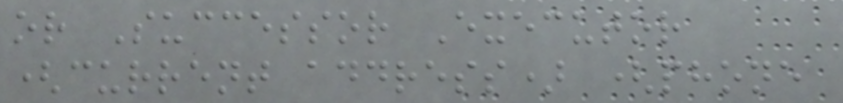or Successor Executor
(current address) (phone
